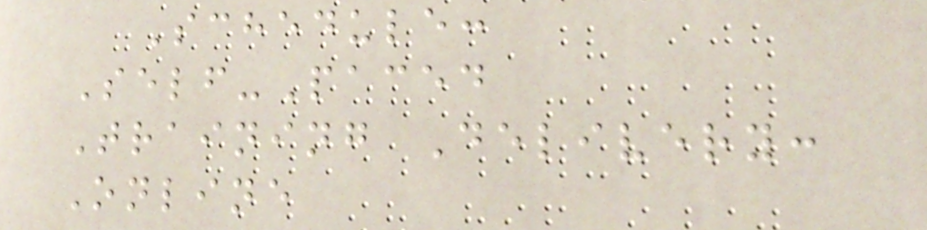Schedule:
Self-Paced
Training Delivery:
Online
